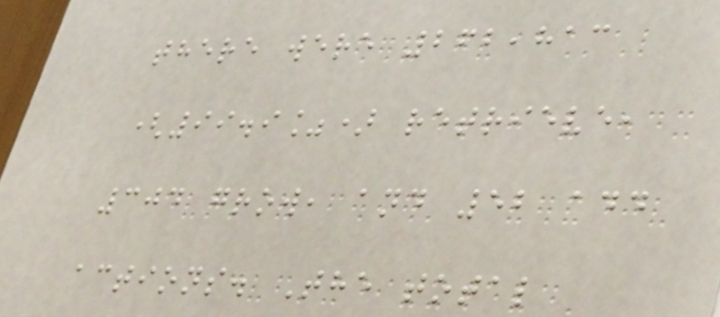there were 262,813
(99.9%) retrieve,
304 grow, and 52 add
actions. The total
